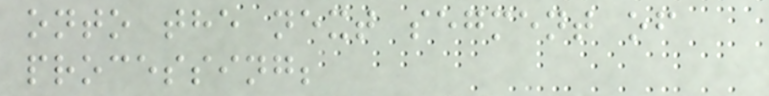onto the next segment of
processing;
